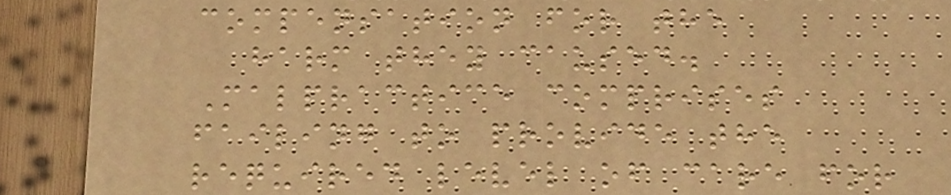compensation for the
harm they caused.
Malpractice comprises
failing to provide the
required level of care for
